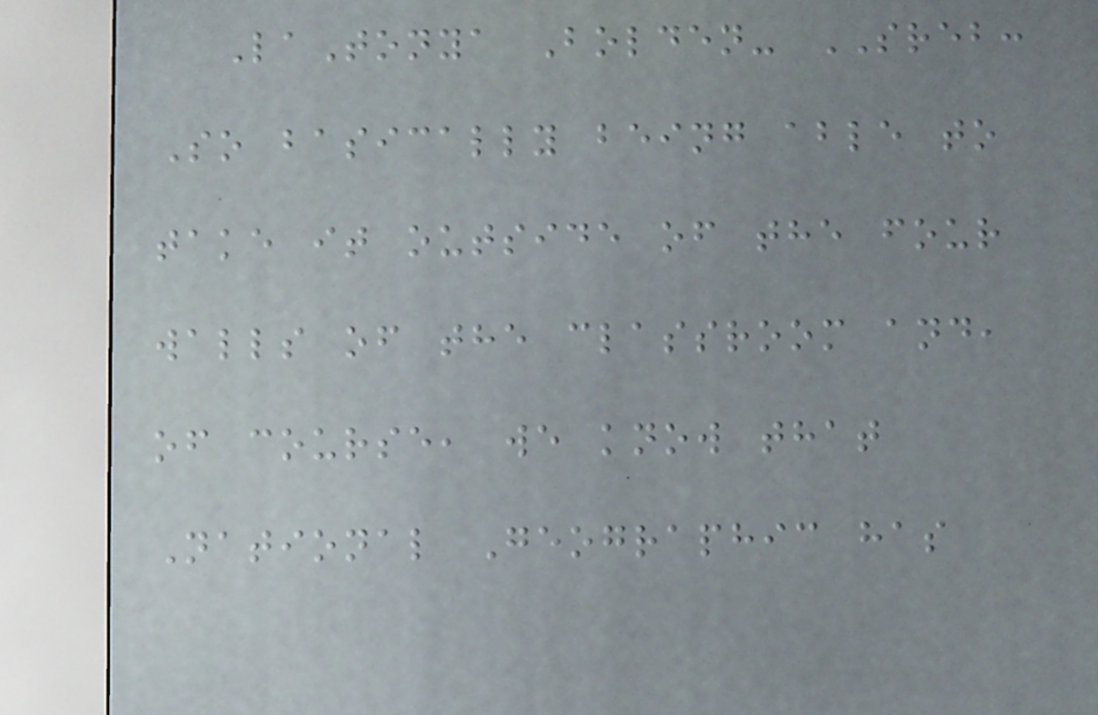LaTonya Bolden- SREB:
So basically being able to
take it outside of the four
walls of the classroom and,
of course, we know that
National Geographic has
